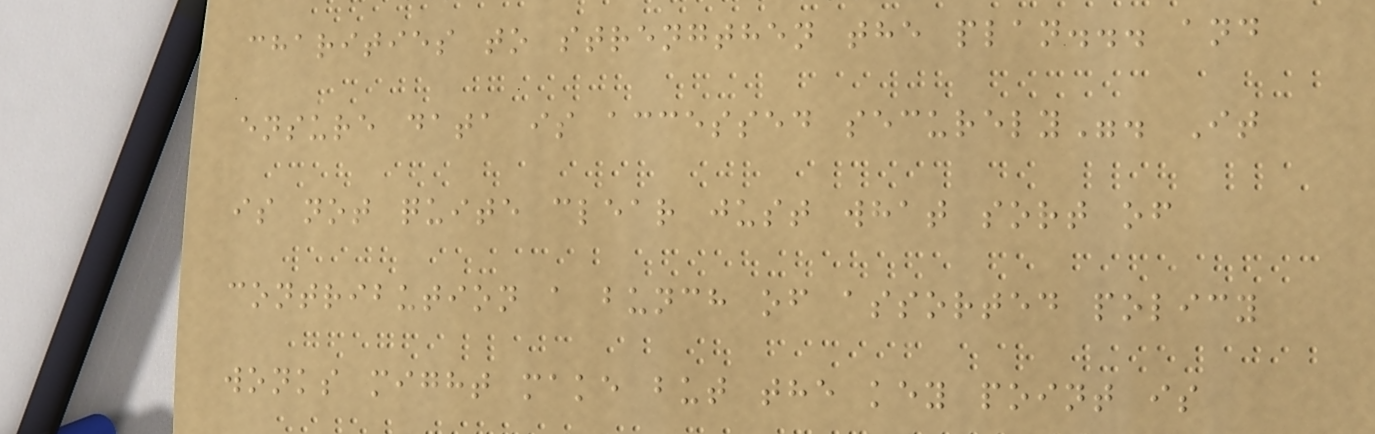charities to strengthen the plan... and
ensure data is accessed securely". It
is not quite clear just what sort of
contribution a bunch of assorted policy
wonks might make but the key point is
